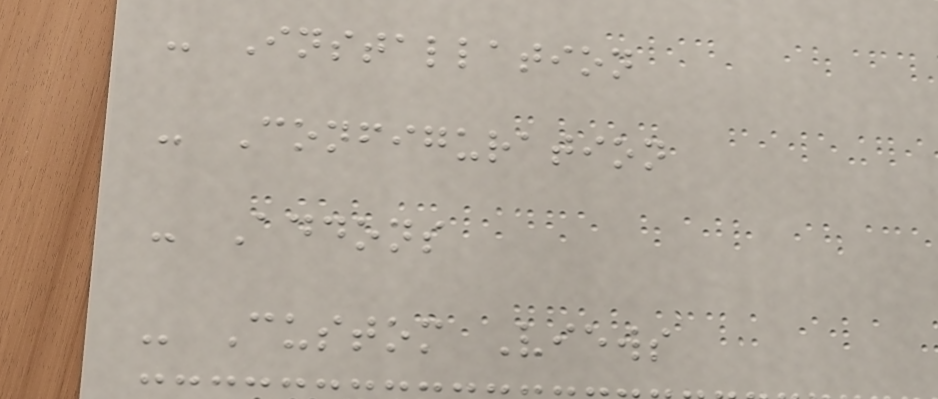- Installation
- Configuration
- Addons
- Custom Views
